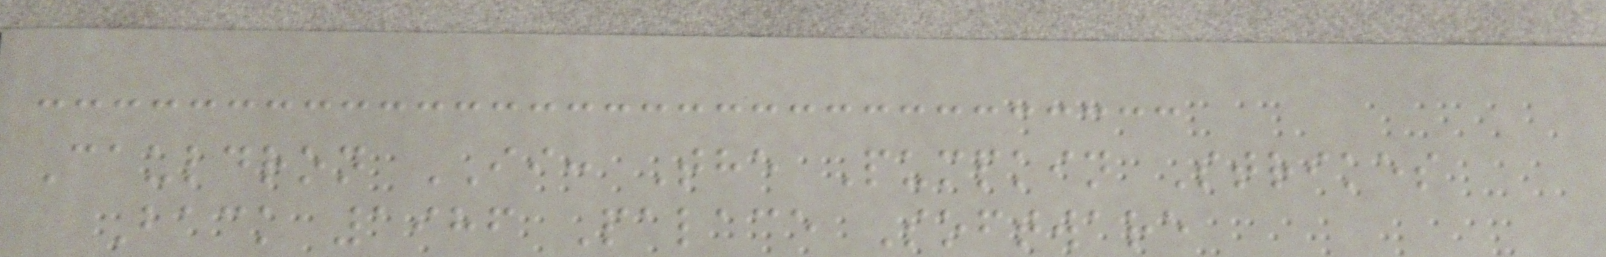Cauldron II: The Pumpkin Strikes
Back 1986 Palace Software
